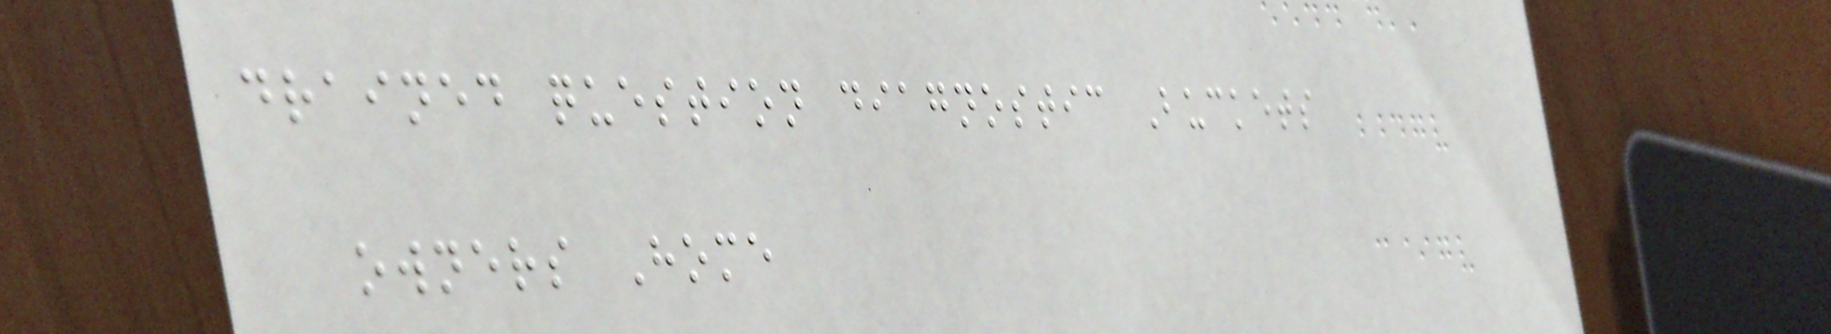drained question diagnostic Buckets
owners Home
